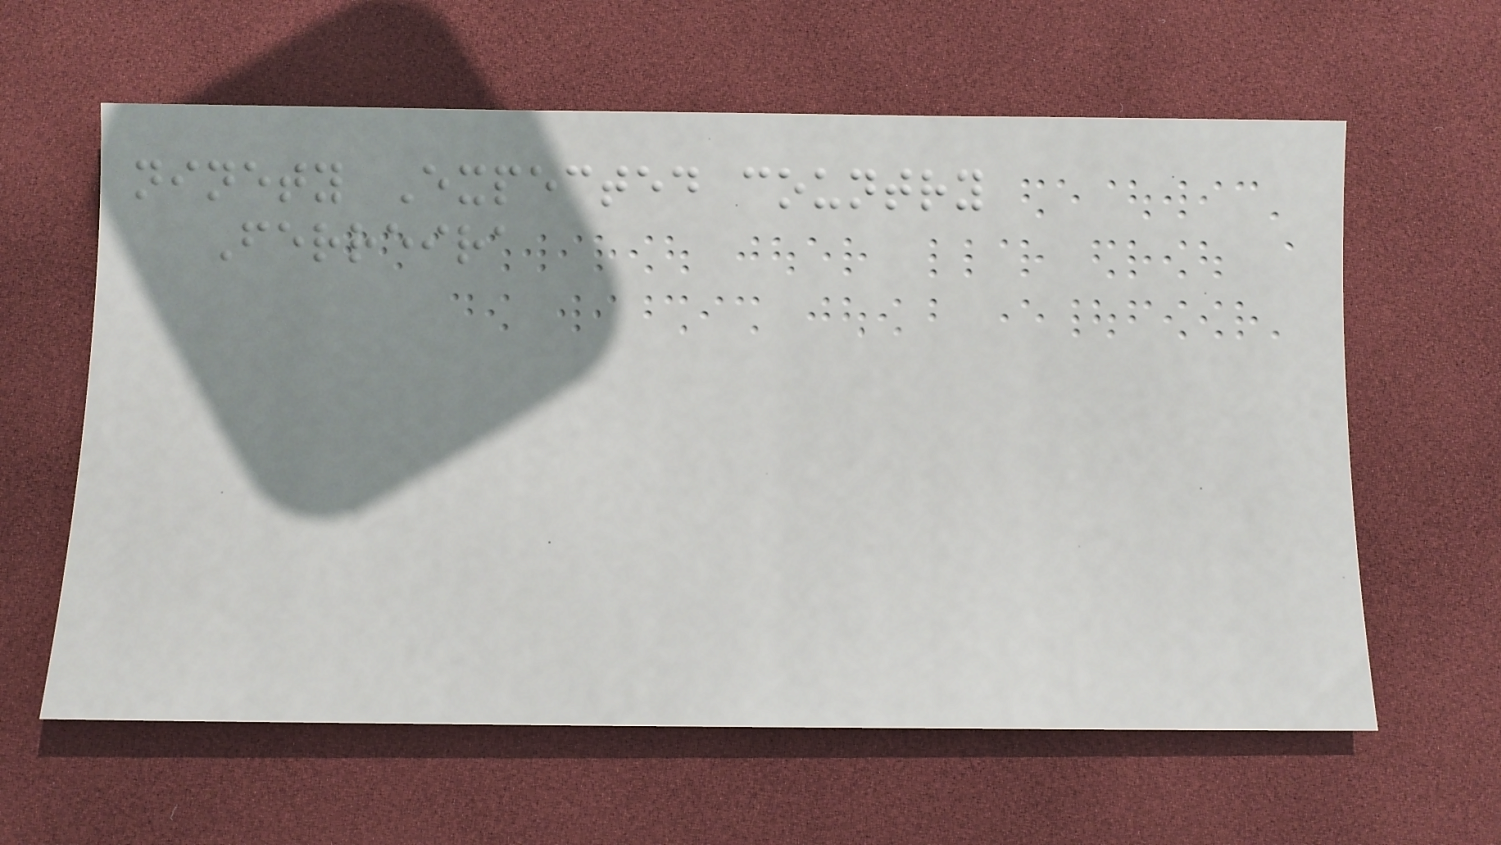ninety Expected country
Ferreira
